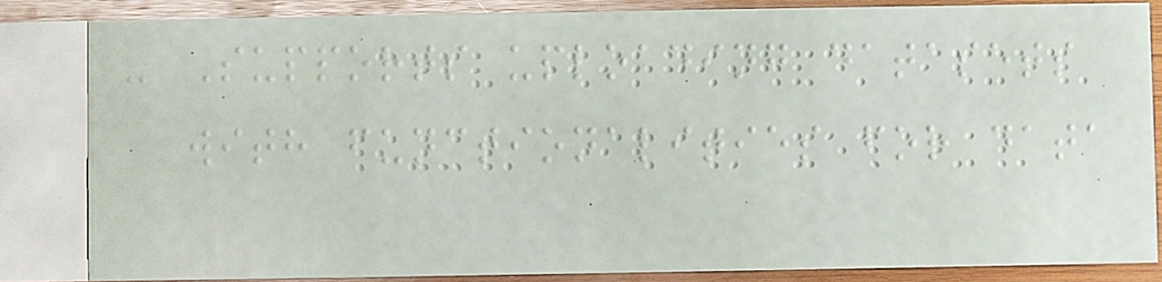- Supports uploading datasets
with functionalities for data
